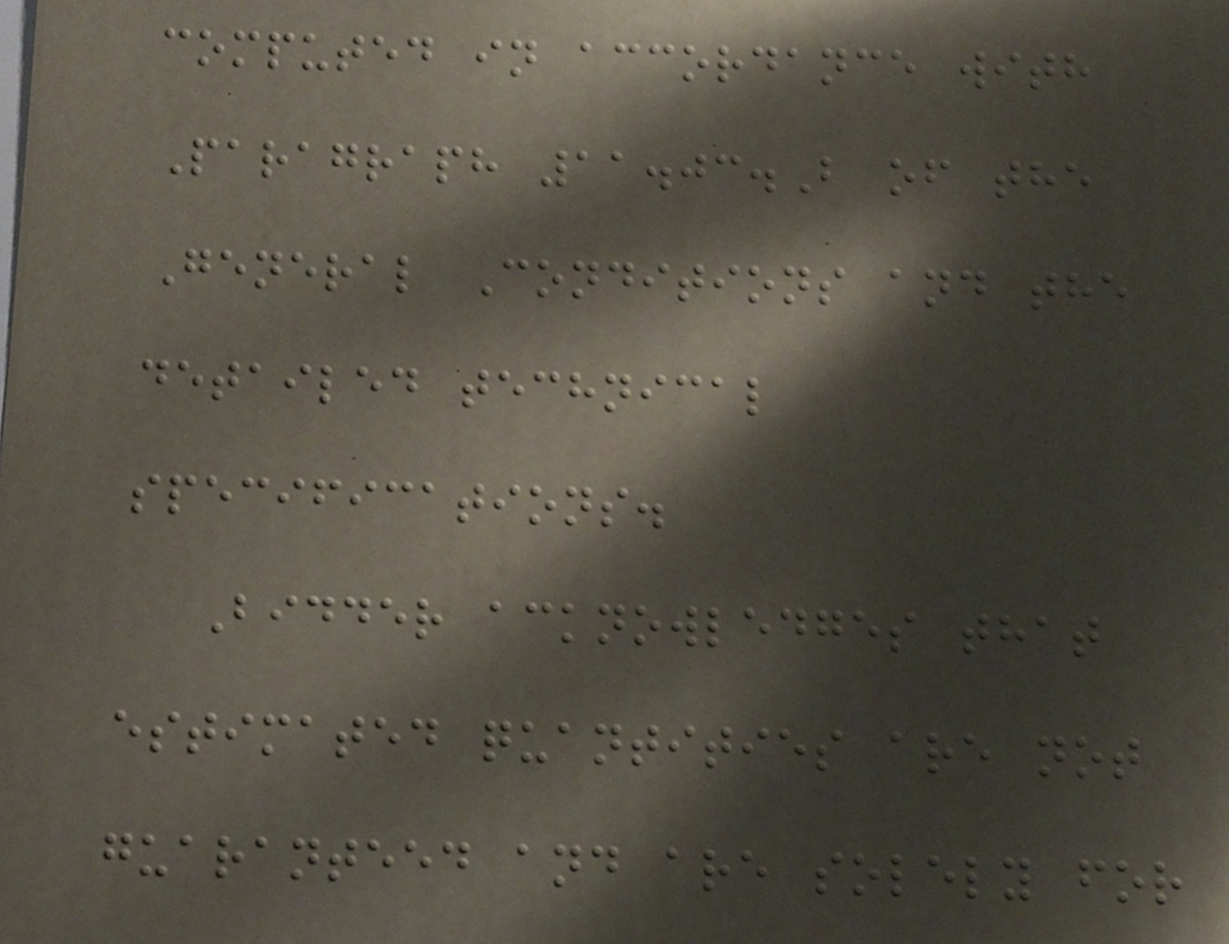computed in accordance with
Paragraph 11.03.B of the
General Conditions and the
detailed technical
specifications.
Bidder acknowledges that
estimated quantities are not
guaranteed and are solely for
